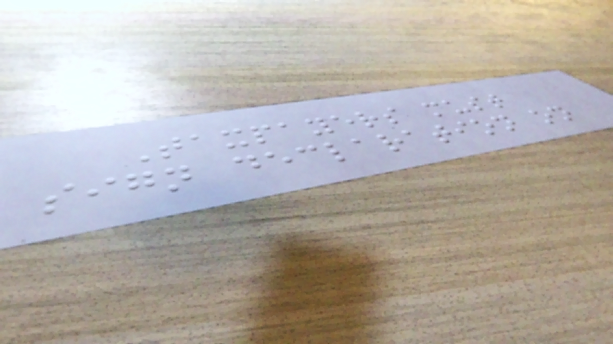Taxpayers must
sign declaration on
